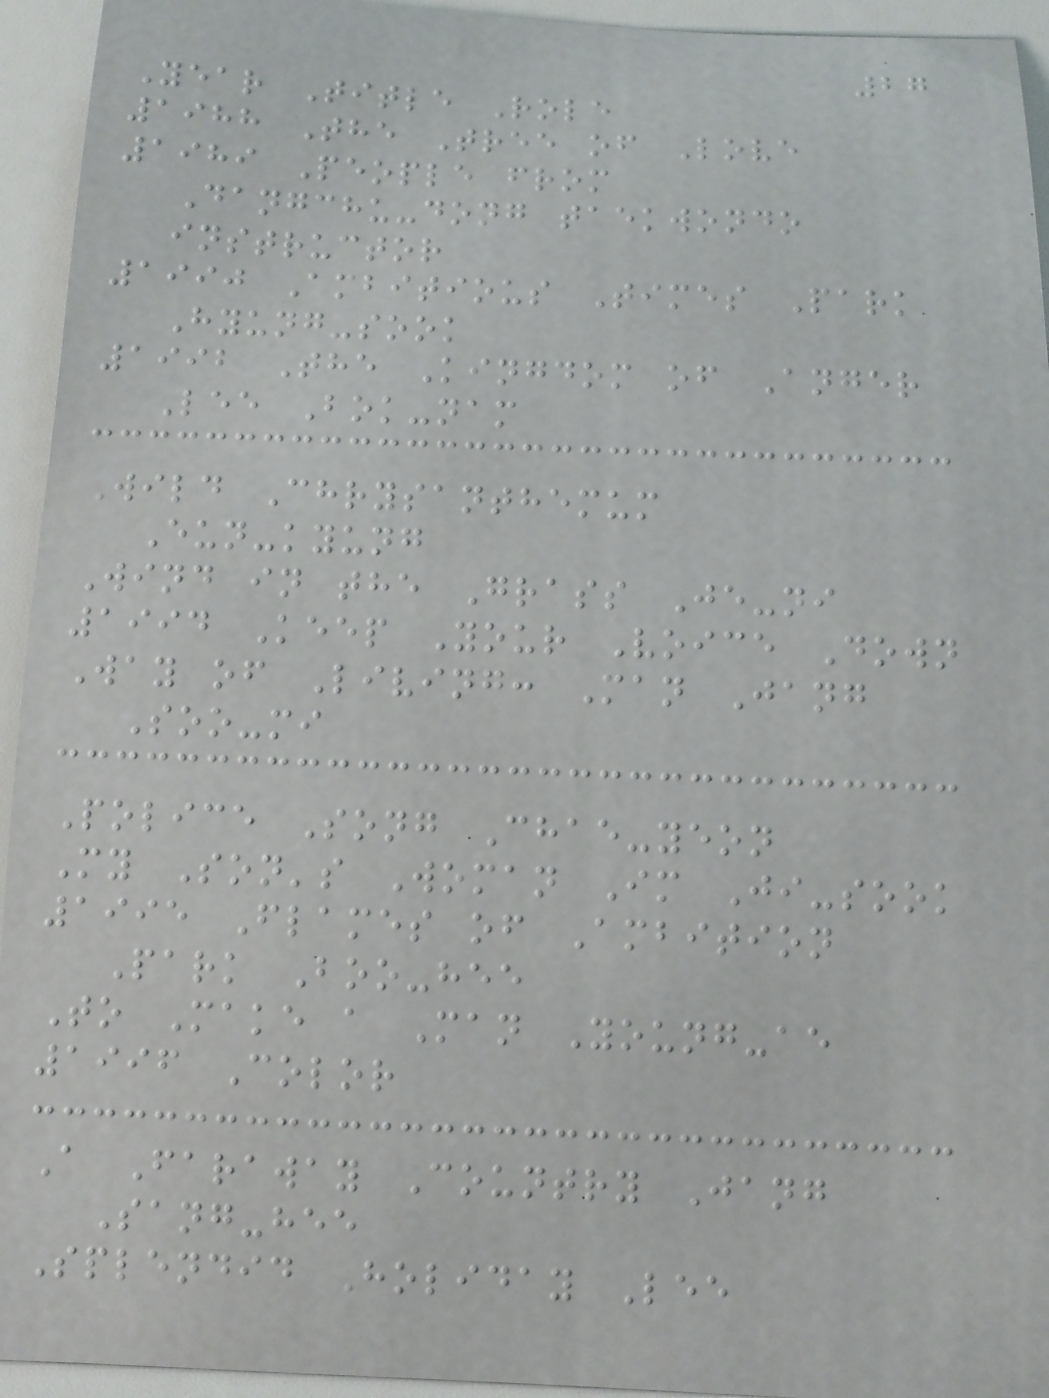27
Year Title Role
1988 The Tree of Love
1989 People from
Dangchu-dong taekwondo
instructor
1990 Ambitious Times Park
Hyung-sook
1992 The Kingdom of Anger
Lee Bok-nam
Wild Chrysanthemum
Eun-kyung
Wind in the Grass Je-ni
1994 Keep Your Voice Down
Way of Living: Man Jang
Soo-mi
Police Song Chae-yeon
My Son's Woman Im Ji-sook
1995 Flames of Ambition
Park Boo-hee
To Make a Man Young-ae
1996 Color
A Faraway Country Jang
Sang-hee
Splendid Holiday Lee
